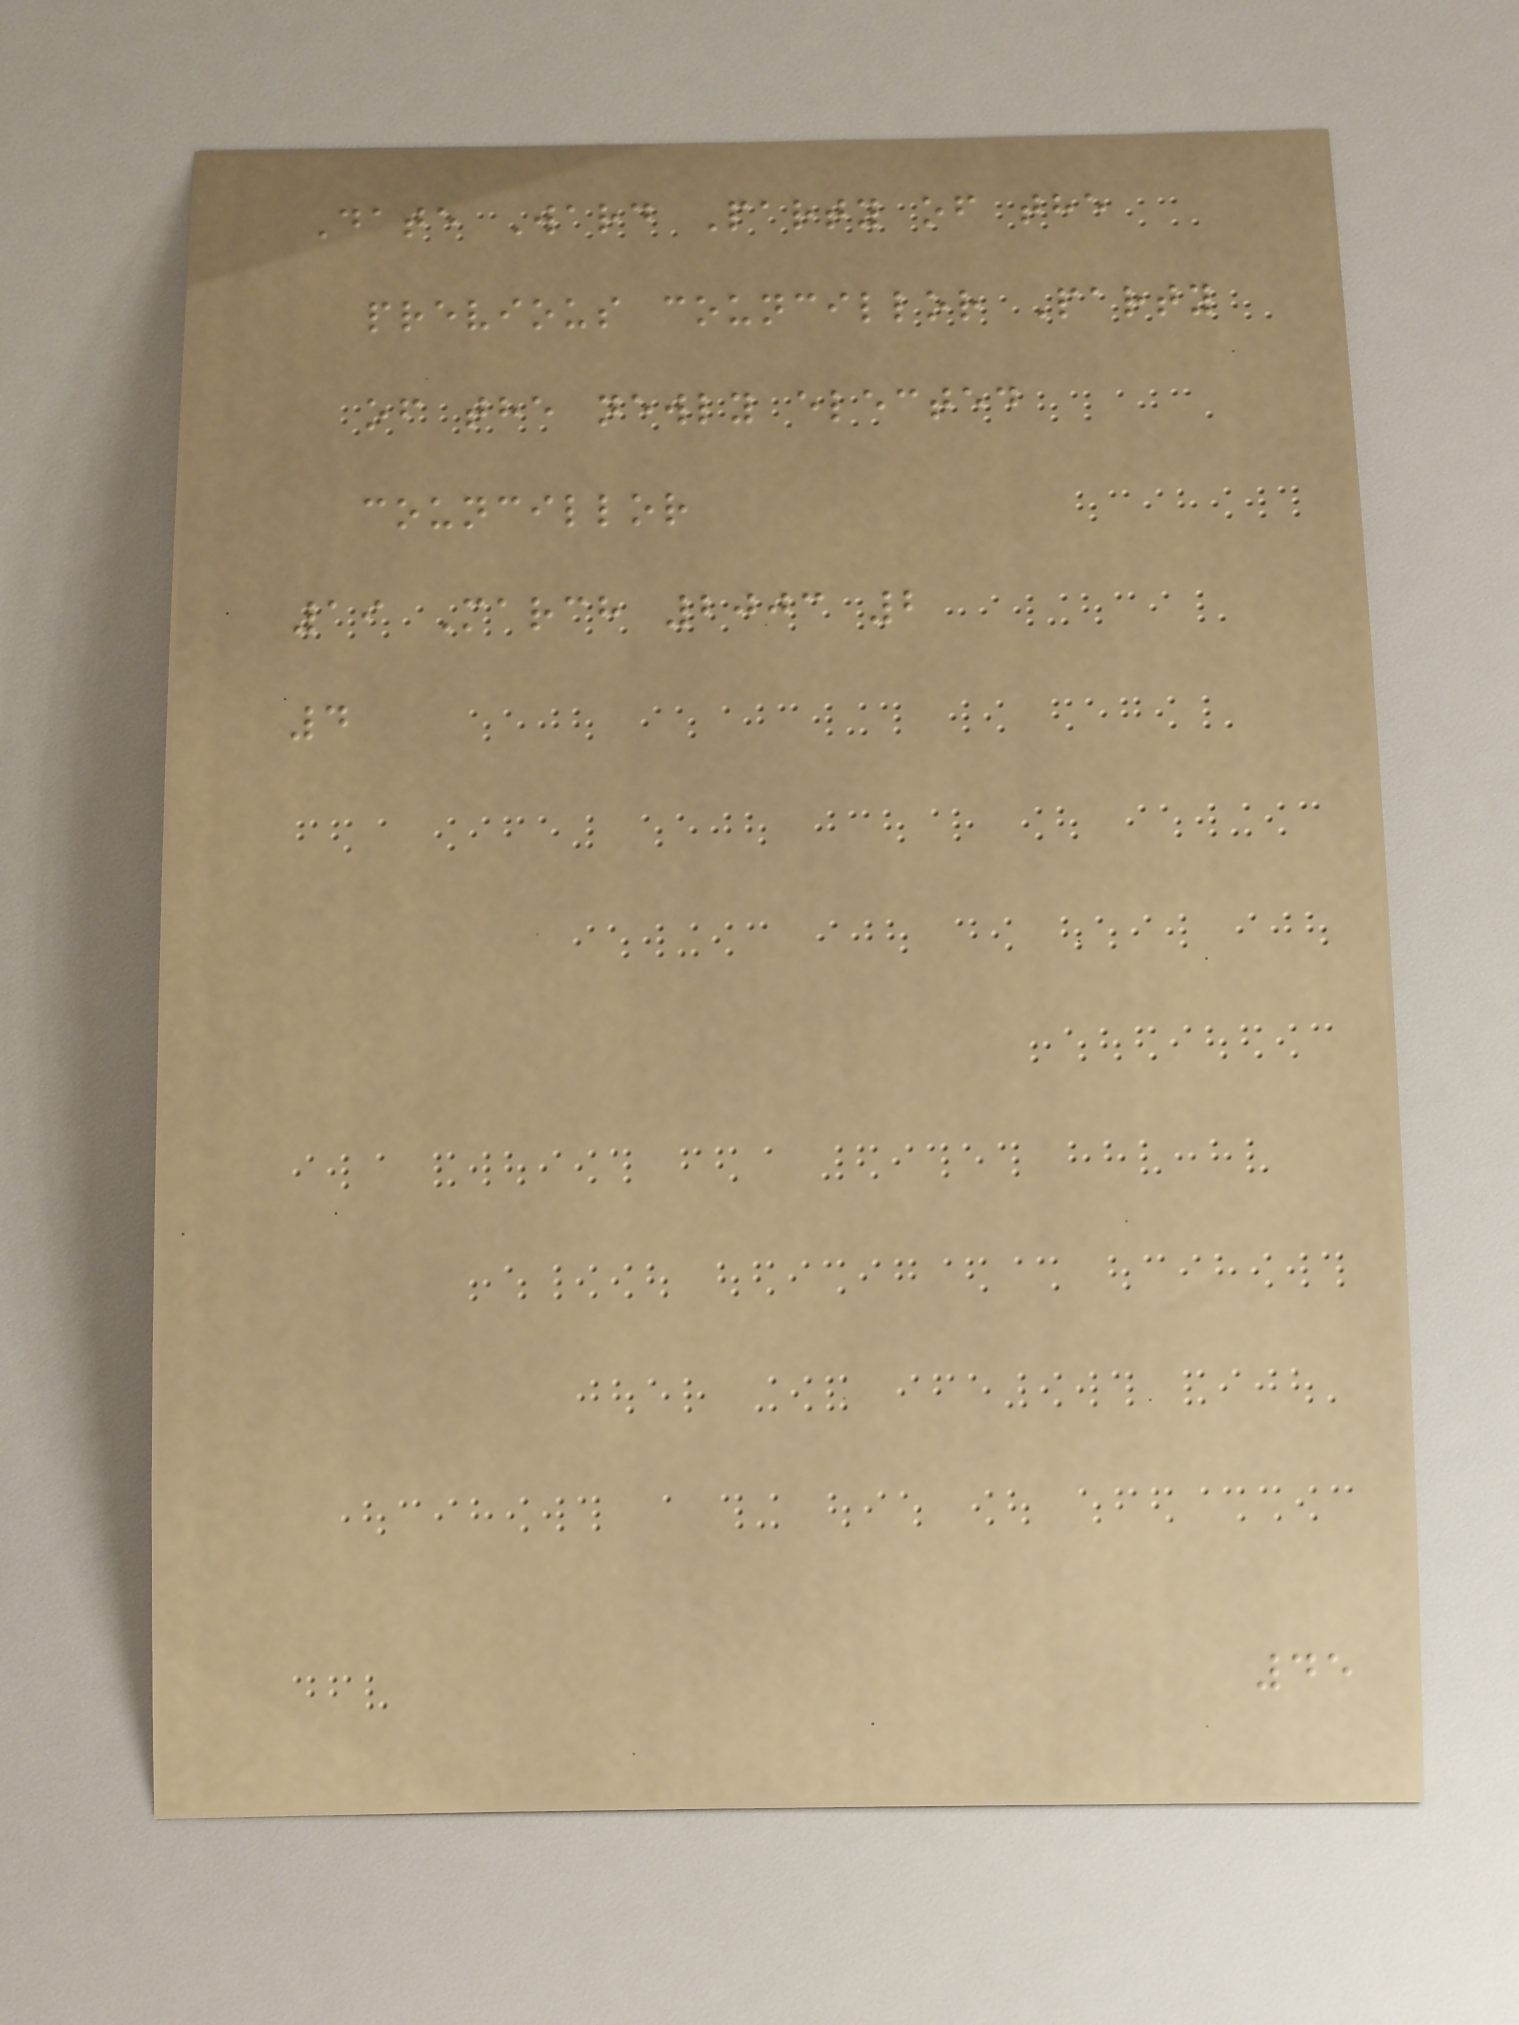Date Ward Party of the
previous councillor Party
of the newly elected
councillor
19 March 2003 2
4
45
